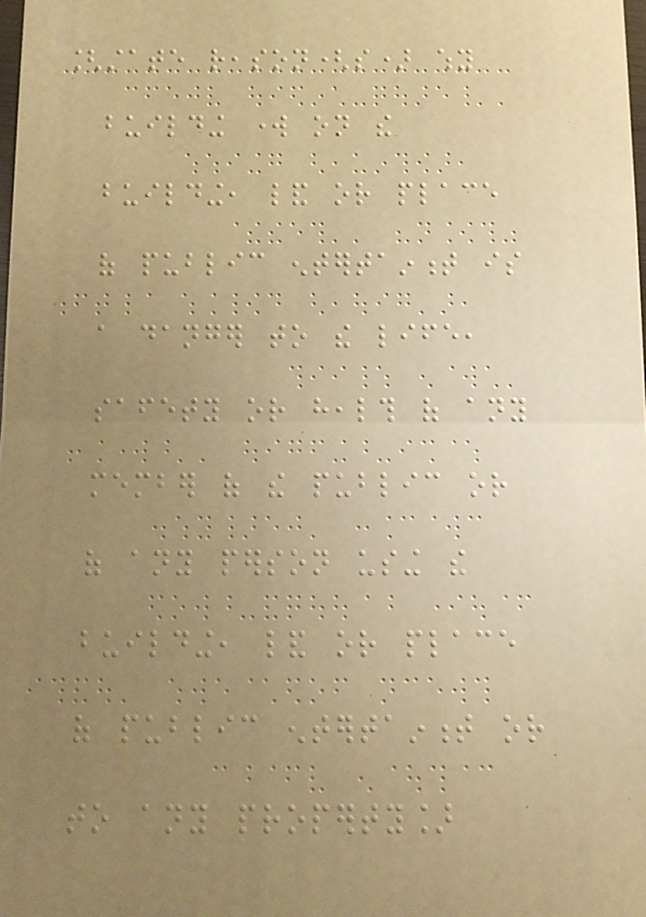[state reason(s) why
building work on the
building, land or place
of public entertainment is
a danger to the life,
safety or health of any
member of the public or
of any person using the
building, land or place
of public entertainment or
to any property]
